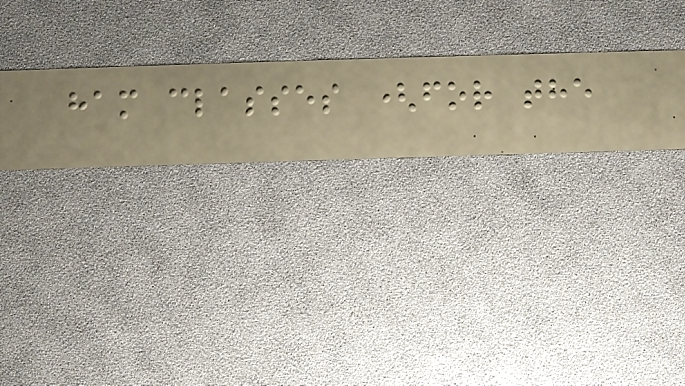ham classes (for the
